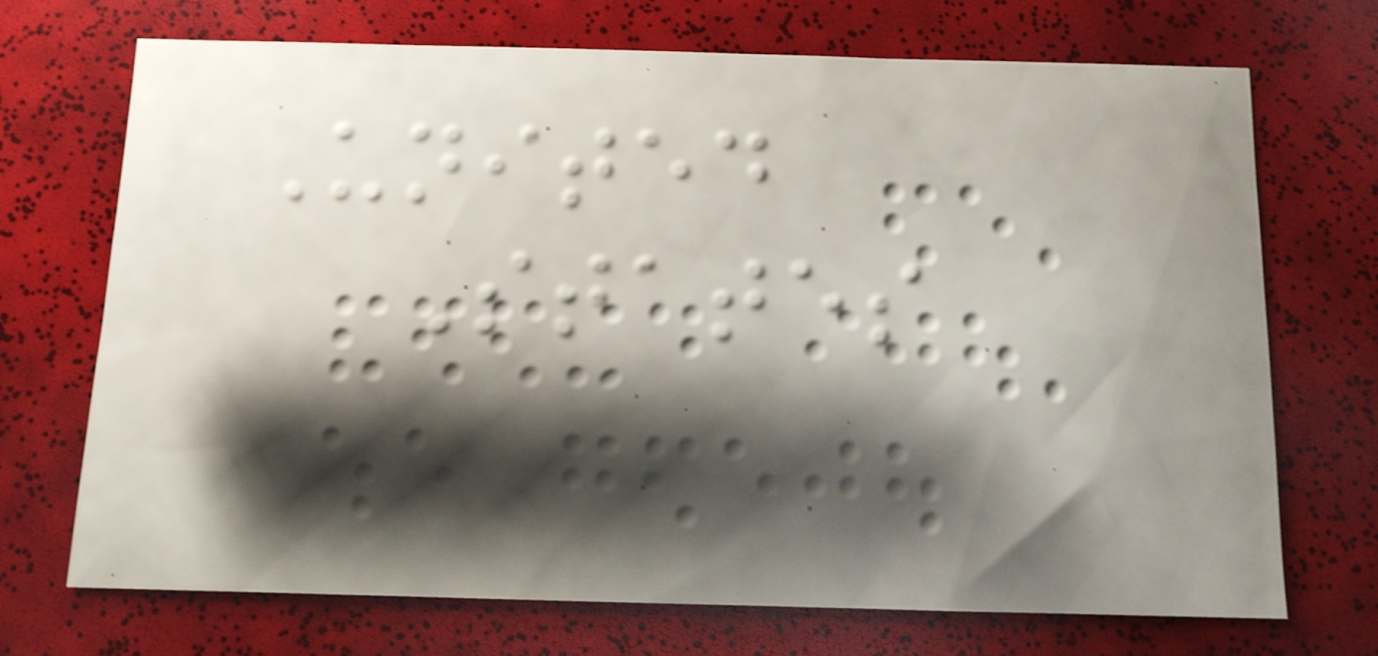United
States
